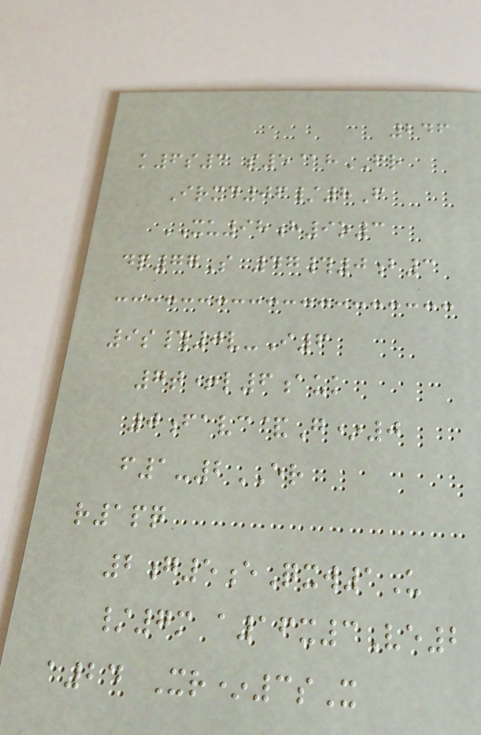246
k6s3 s5@hFR
Irxd06/8F
XU98h9o3
dp77S 47#0b3
9s#0v-I6
7t+l6auk
0favc&G*0
f1-2ER
r1pq
2g5eQxw1U
/7m a16x3Ve2
a24 Xr*3sX
